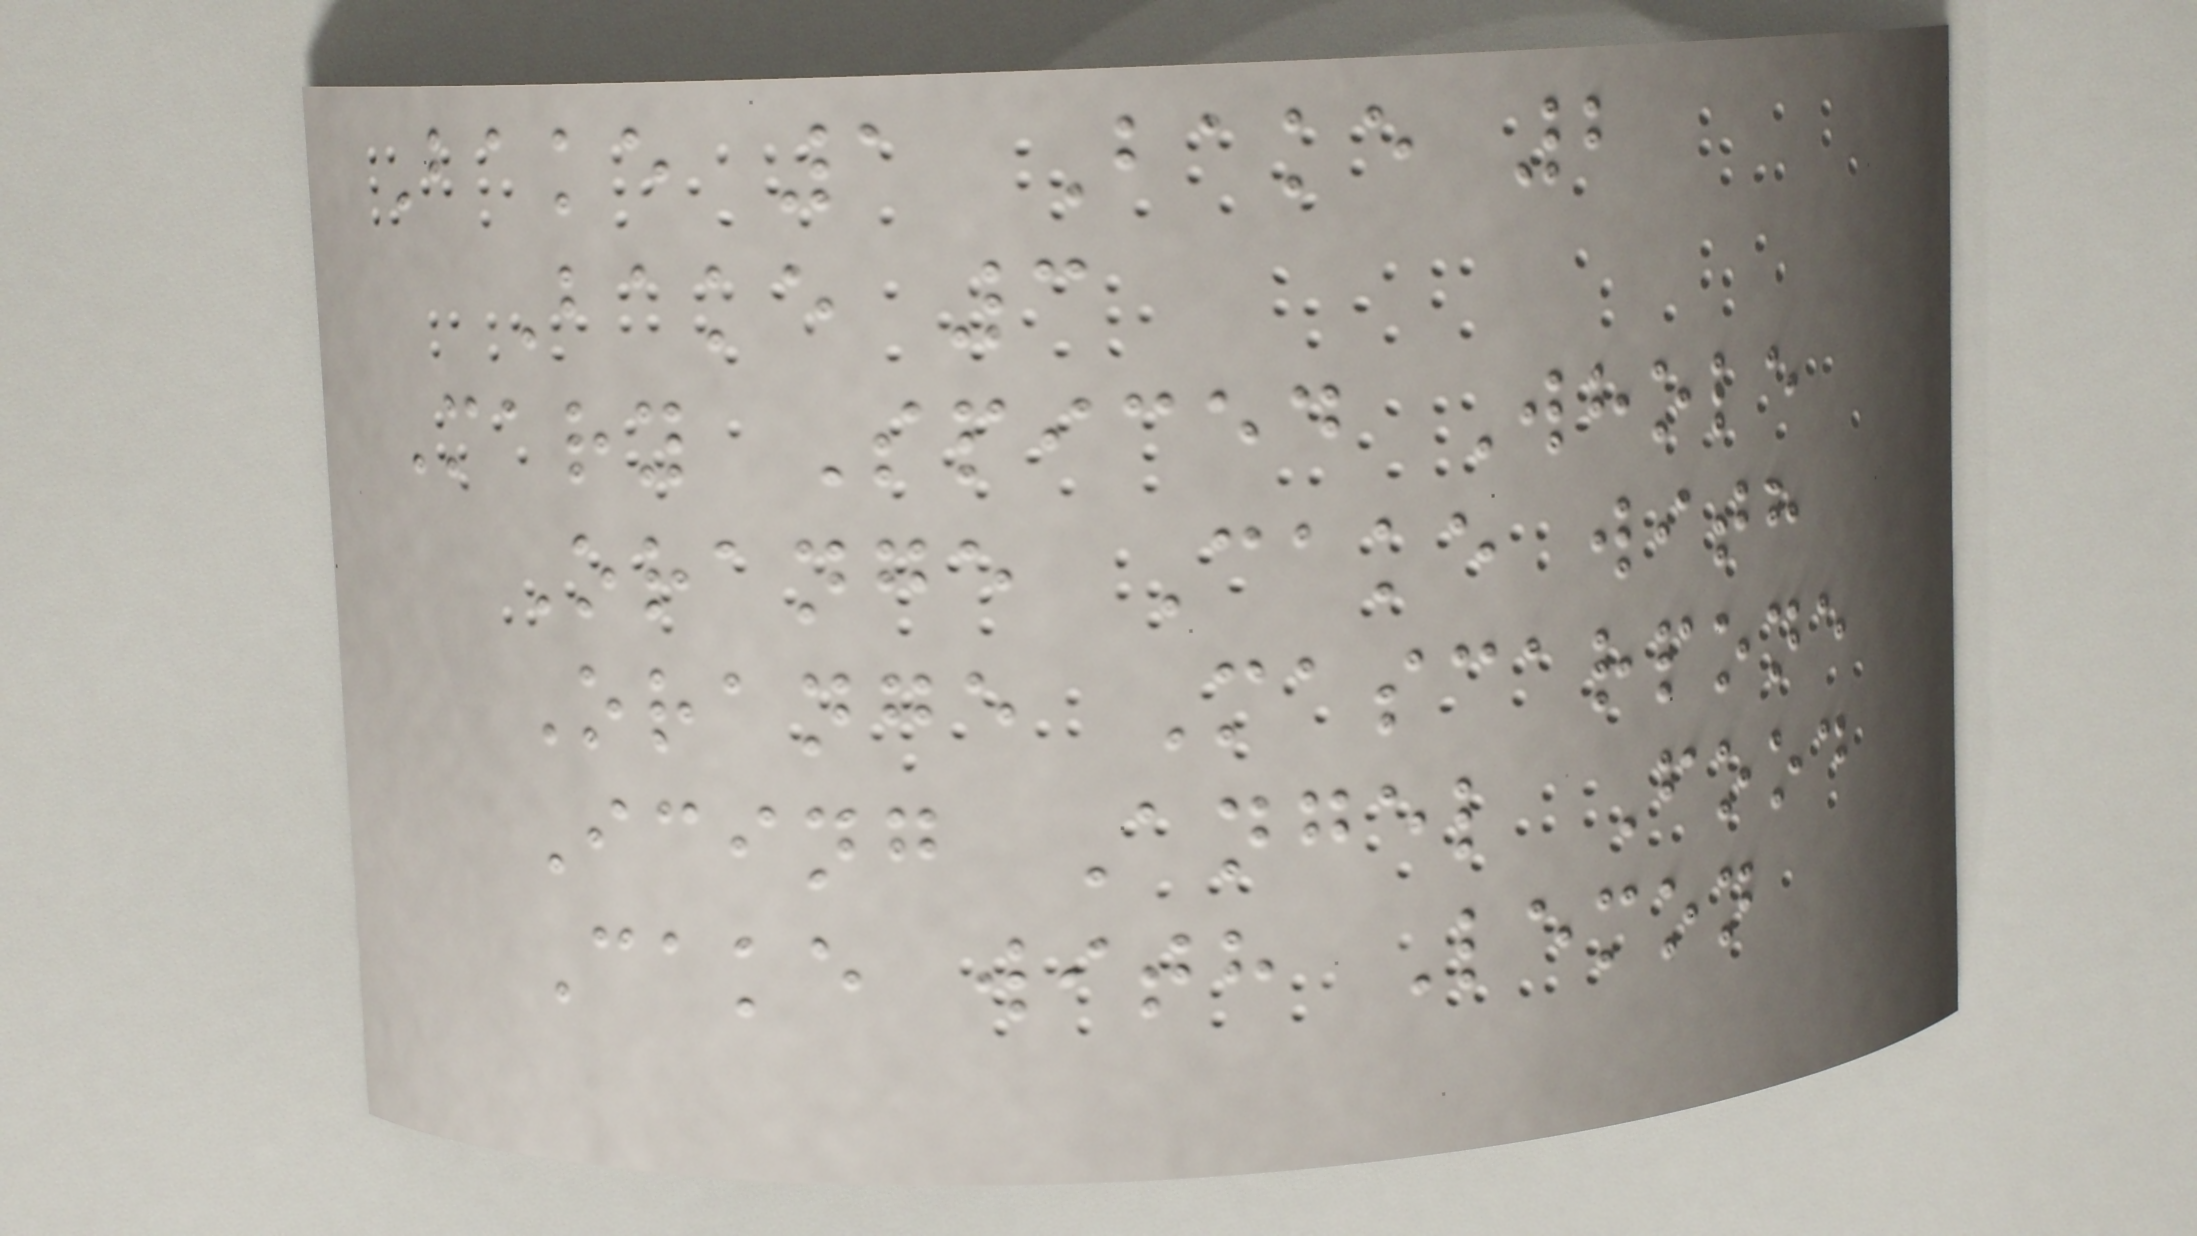Bake 1 Bake 2
Bake 3
Mary Spiced Whole
Orange Cake with
Orange Mascarpone
Icing Angel Food
Cake with Lemon
